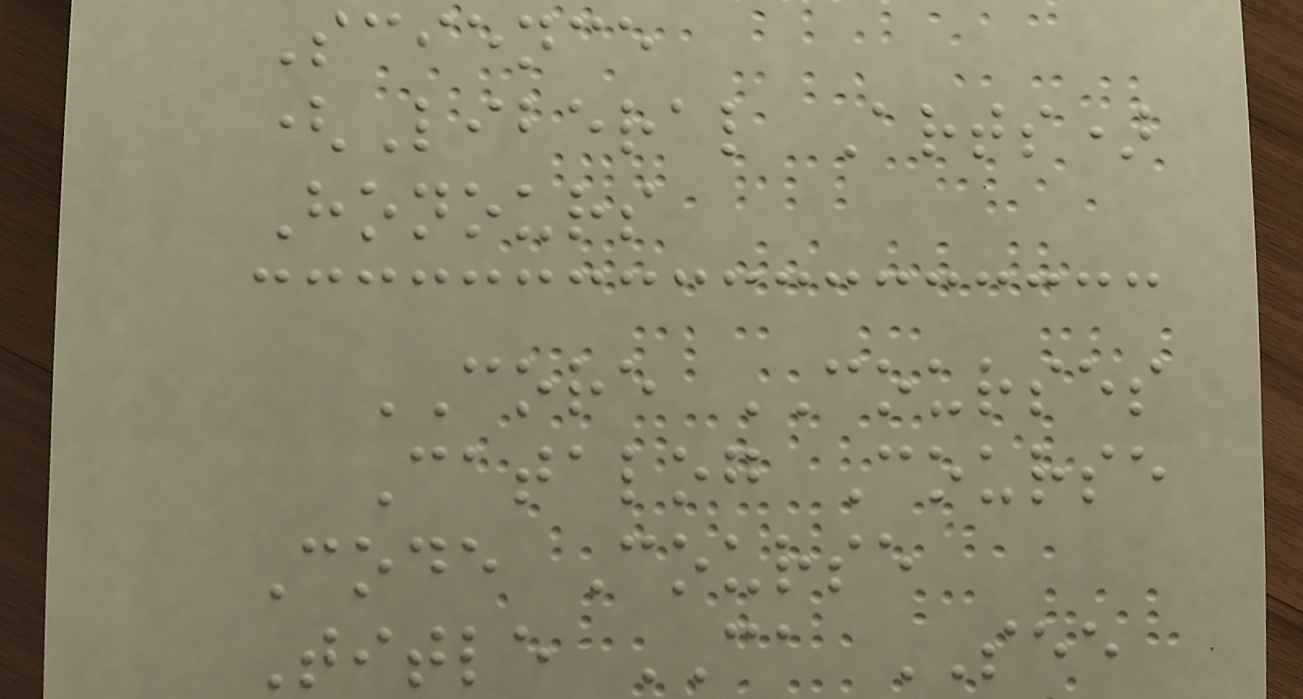Science
(Liberal Arts)
Honours
CORE COURSES
Catalog Course
Code Course
Title CA SEE
